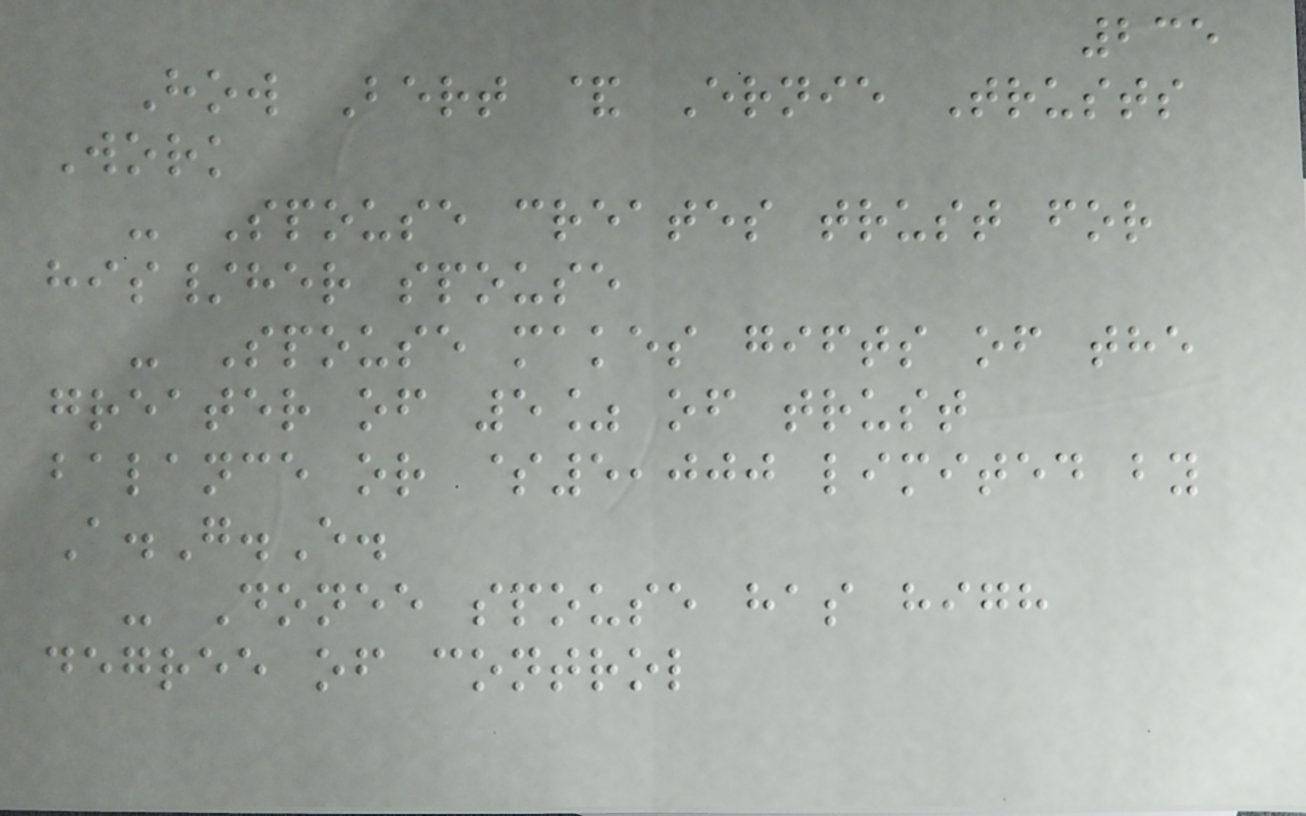235
How Bert & Ernie Trusts
Work
- Spouse creates trust for
his/her spouse
- Spouse makes gifts of the
greater of 5% of trust
balance or $5,000 limited by
A.G.E.
- Donee spouse has high
degree of control
